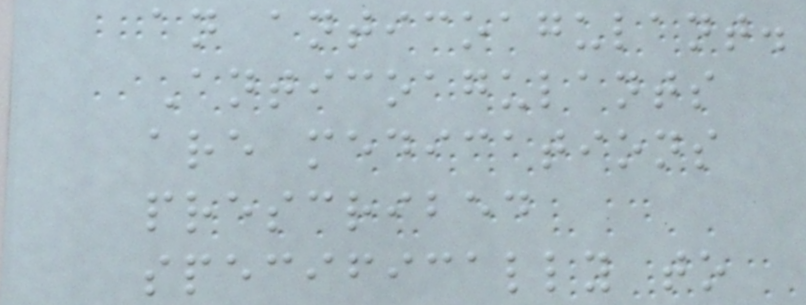an anticoagulant.
Anticoagulants
are medications
prescribed
specifically to
